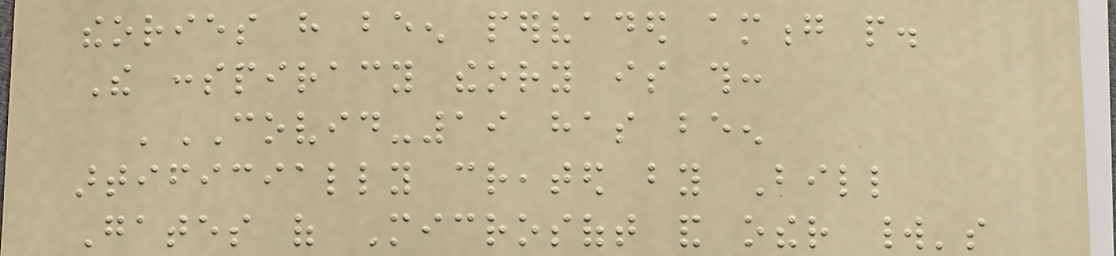theories have been pervaded among people.
The conspiracy theory is this:
'COVID-19 has been
artificially created by Bill
Gates of Microsoft and other world's
